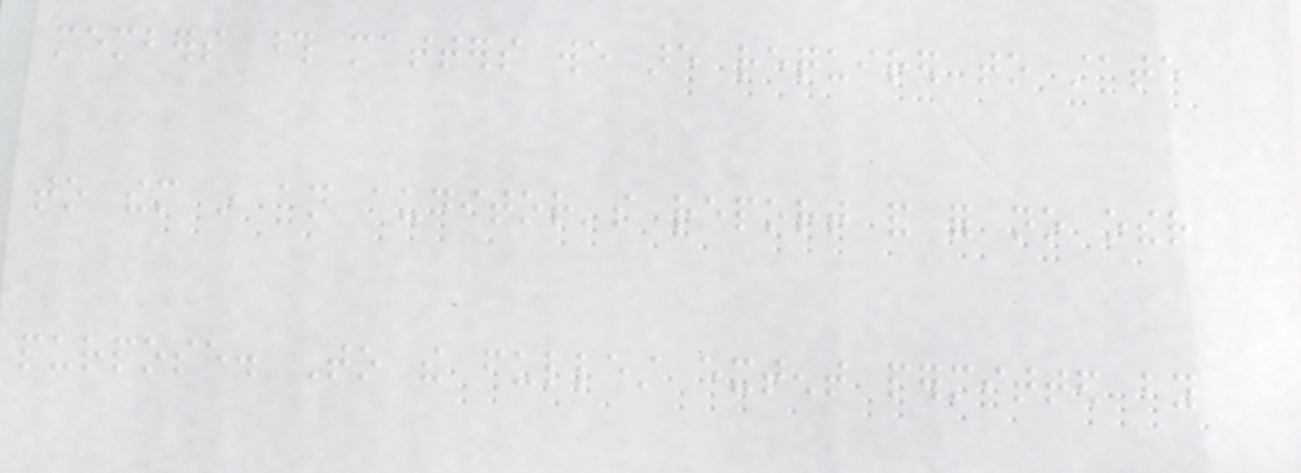members those matters we are required to state
to them in an auditor's report and for no other
purpose. To the fullest extent permitted by
